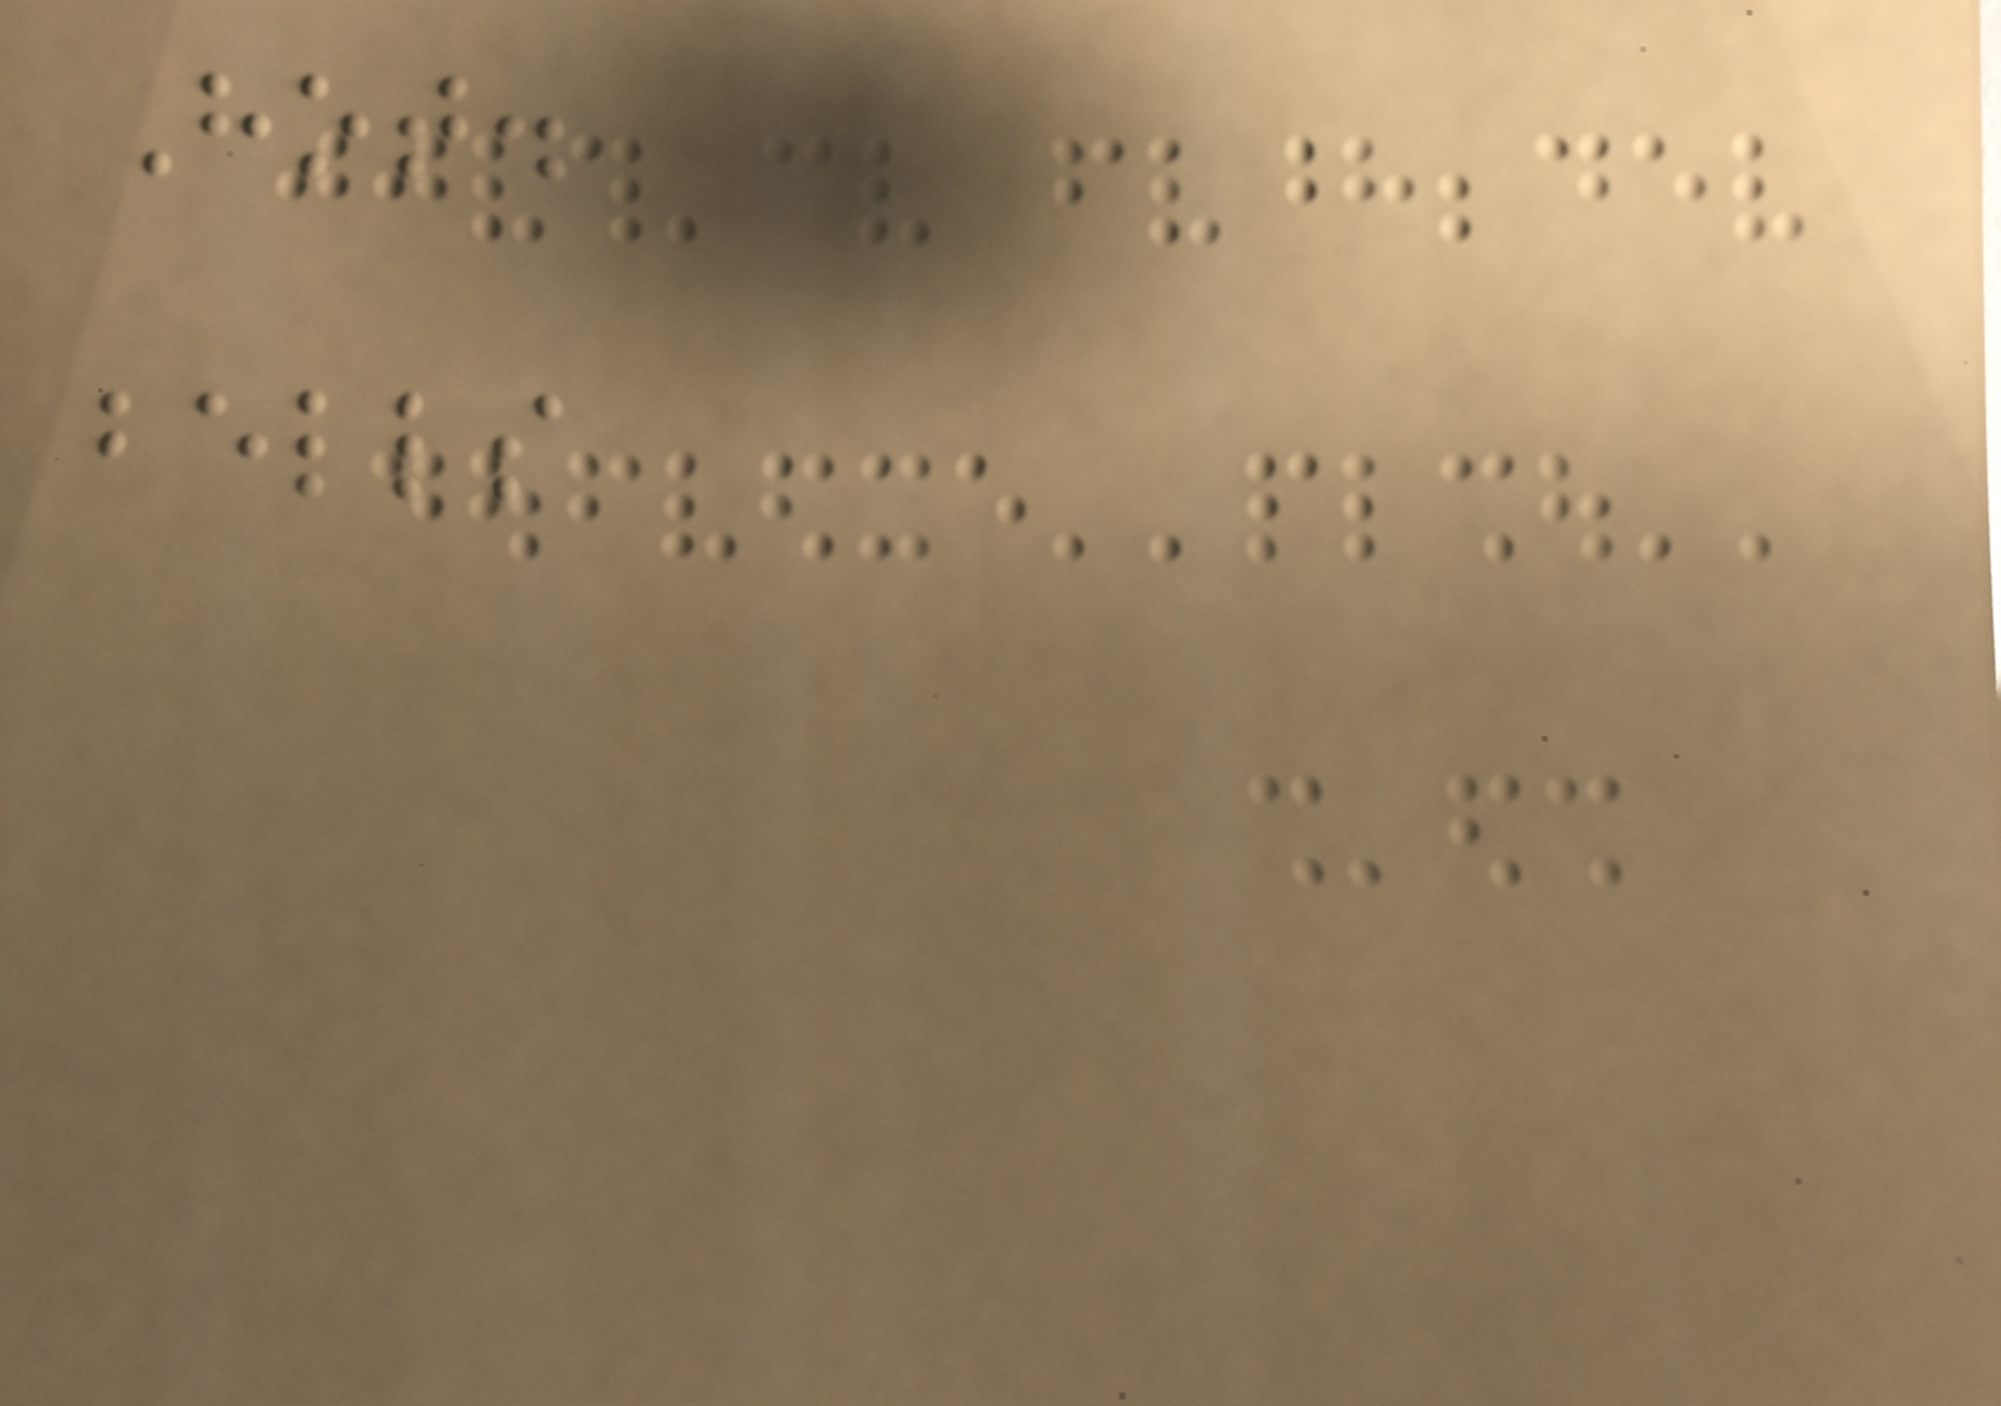Hot.
bells
